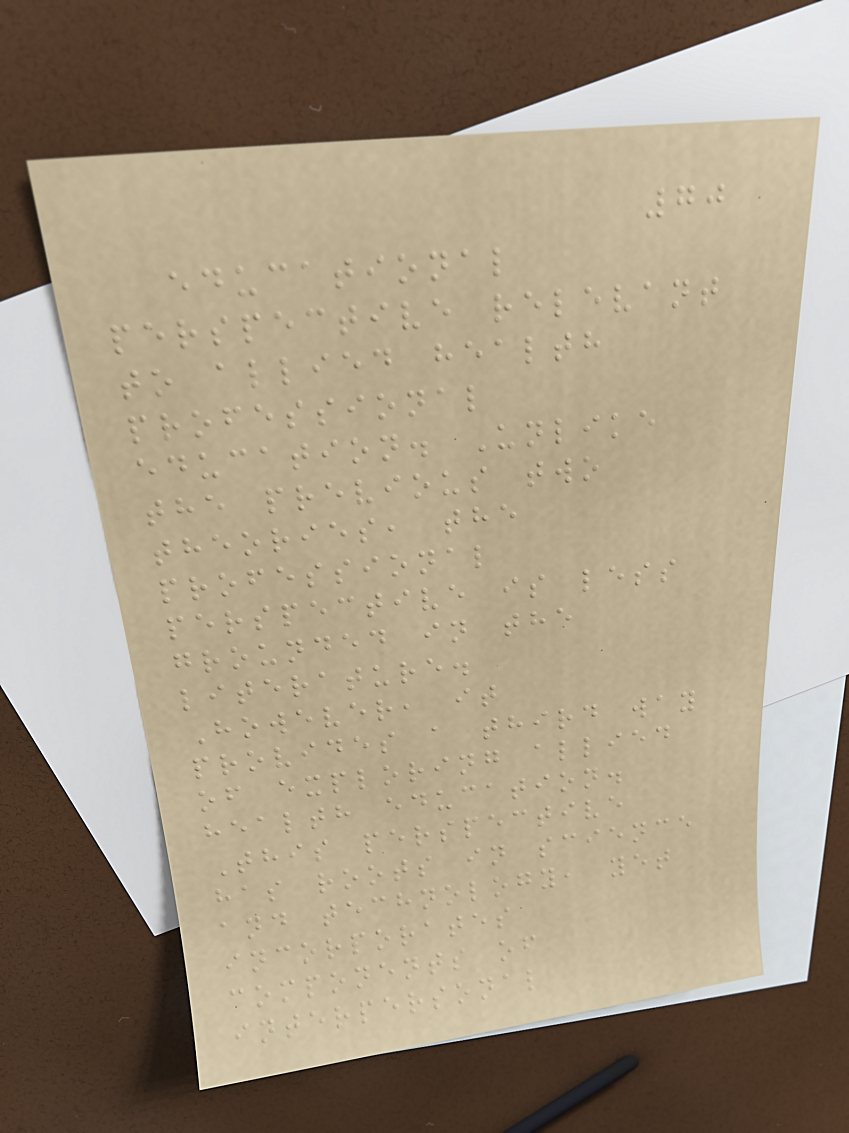70
educational
perspective relevant
to allied health
professional
education. Unlike
the previous two
theories, the
professional
perspective is less
grounded in the
literature.
However, it
provides a third way
of exploring allied
health education.
This perspective
has roots in science
and technology, yet
incorporates
components of
interpersonal
